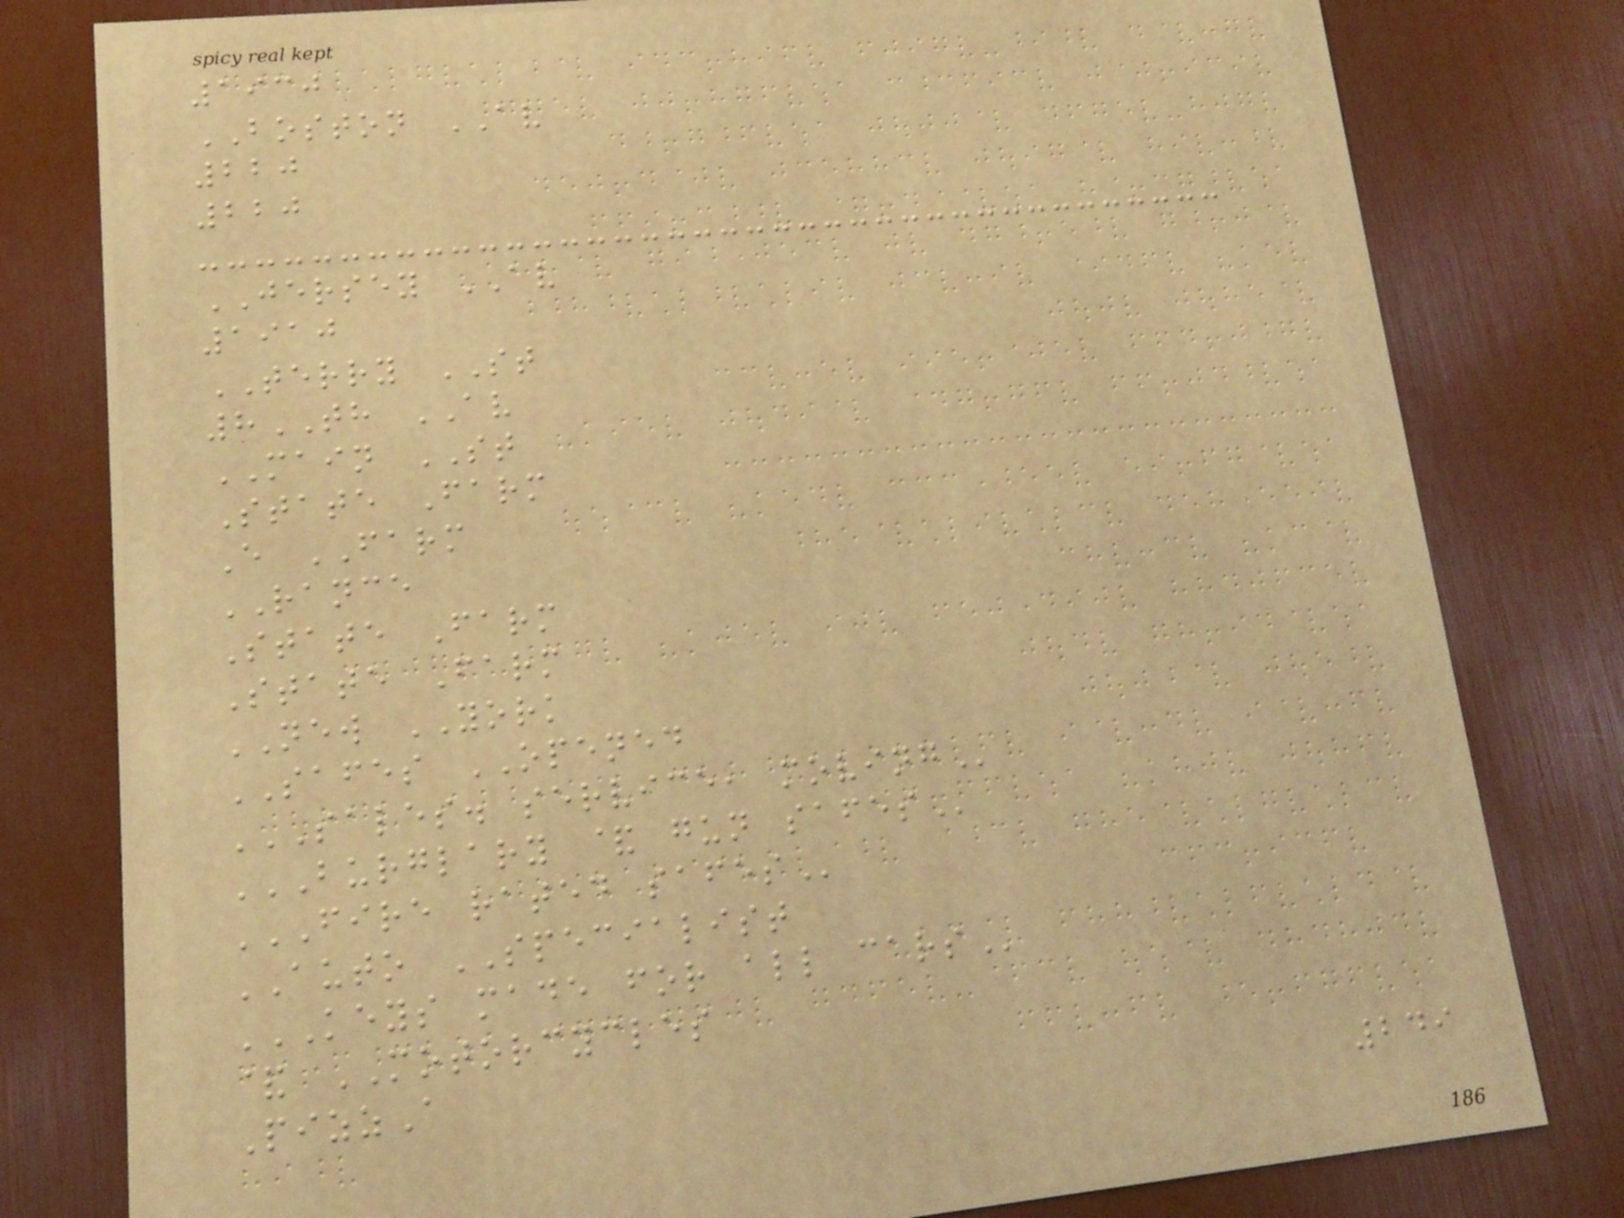1930
BOSTON AV
220
220
JERSEY AV
1910
TERRY ST
8TH AV
MAIN ST
State Farm
E FARM
RANCE
State Farm
State Farm
NEW YORK
SAFES OPENED
SALES. SERVICE, MOVING
BURGLARY & GUN SAFES
FIRE RATED SAFES
AUTO SPECIALIST
KEYS MADE FOR ALL CARS
& MOTORCYCLES
PizzA
249
